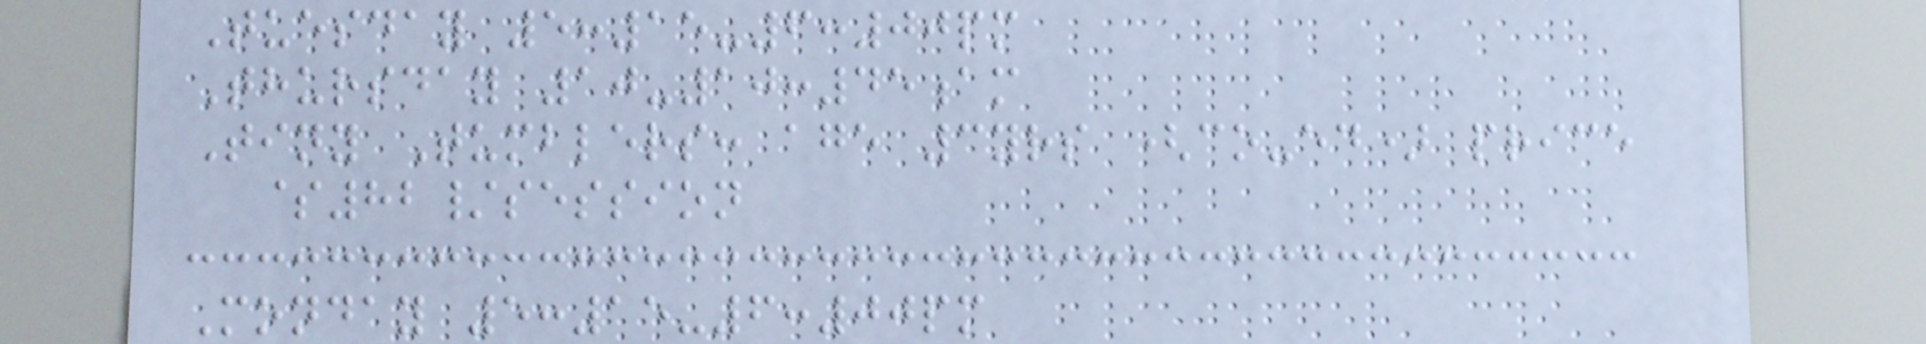Tuesday 5:15-6:00pm
Thursday 10-10:45am
Tiny Tumblers: age 3yrs (co-ed) price
$82/session
Monday 5:15-6:00pm
